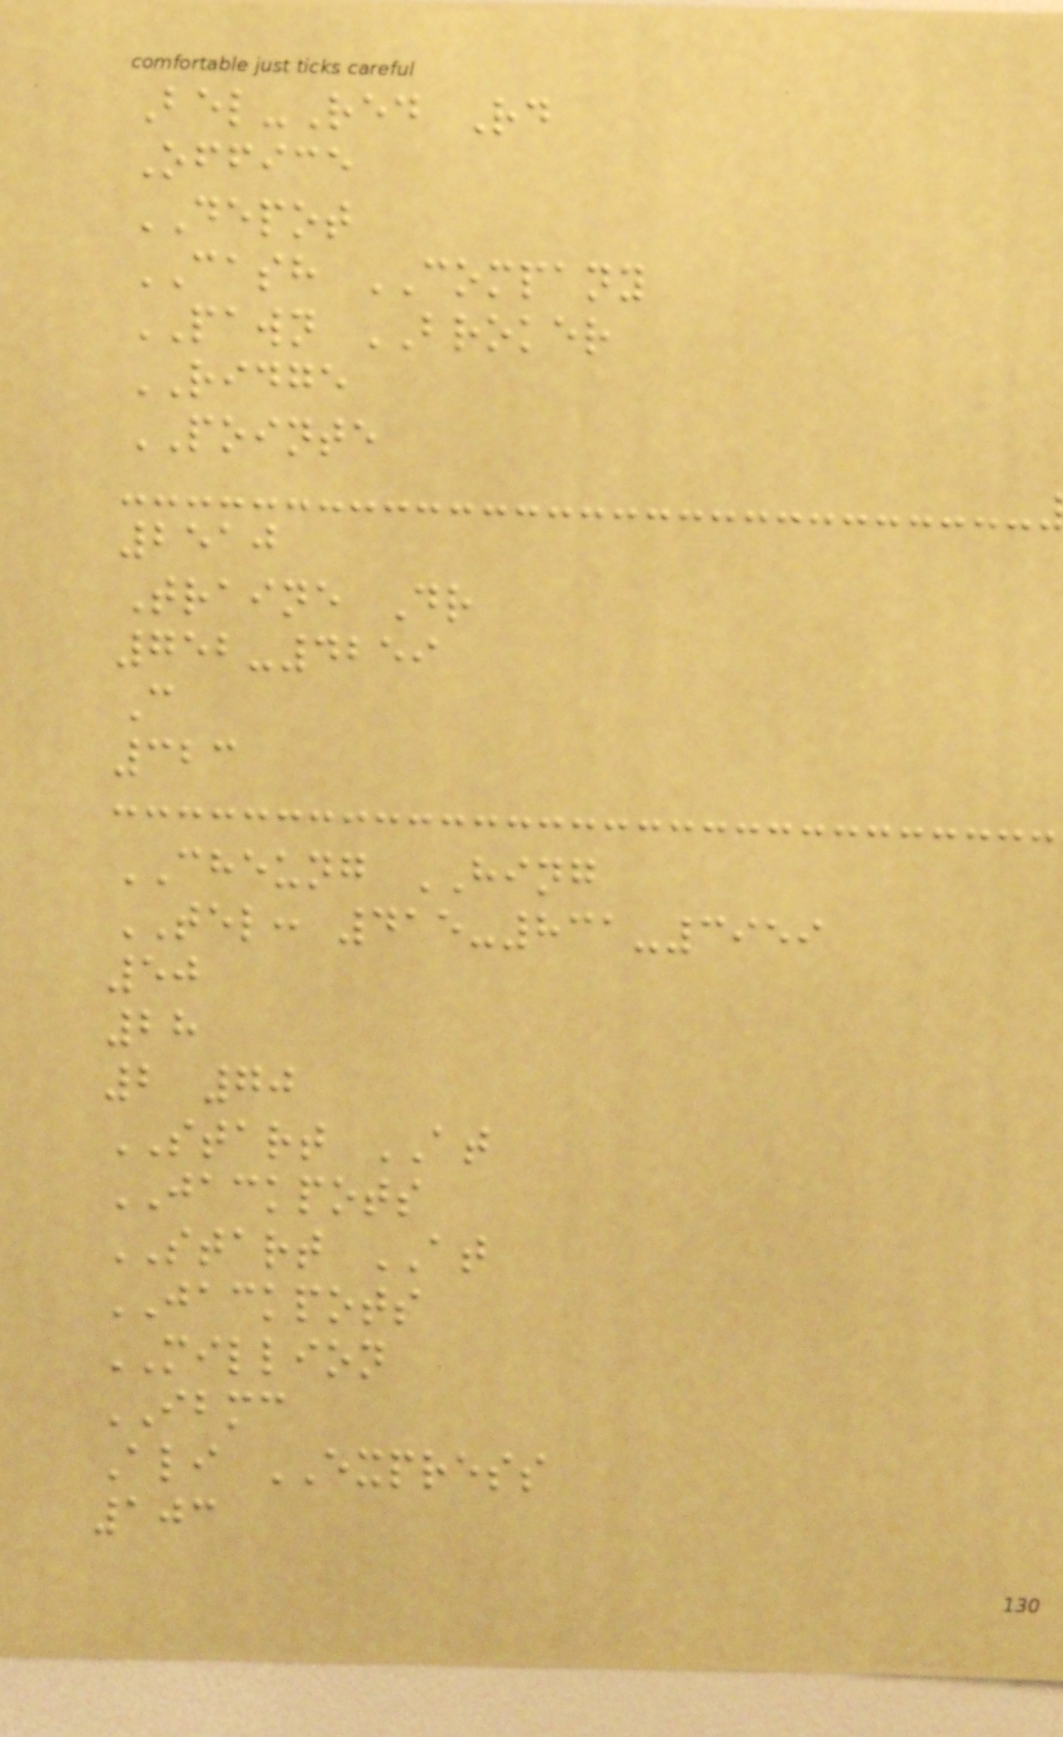Bel-Red Rd
Office
DEPOT
CASH COMPANY
PAWN BROKER
RIDGE
POINTE
2510
Traine Dr
752-4259
C
323
CHEUNG HING
TEL: 415-831-3959
50
28
2 70
START AT
JACKPOTS
START AT
JACKPOTS
MILLION
IBMC
Ali EXPRESS
103
